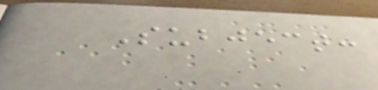Subject:
